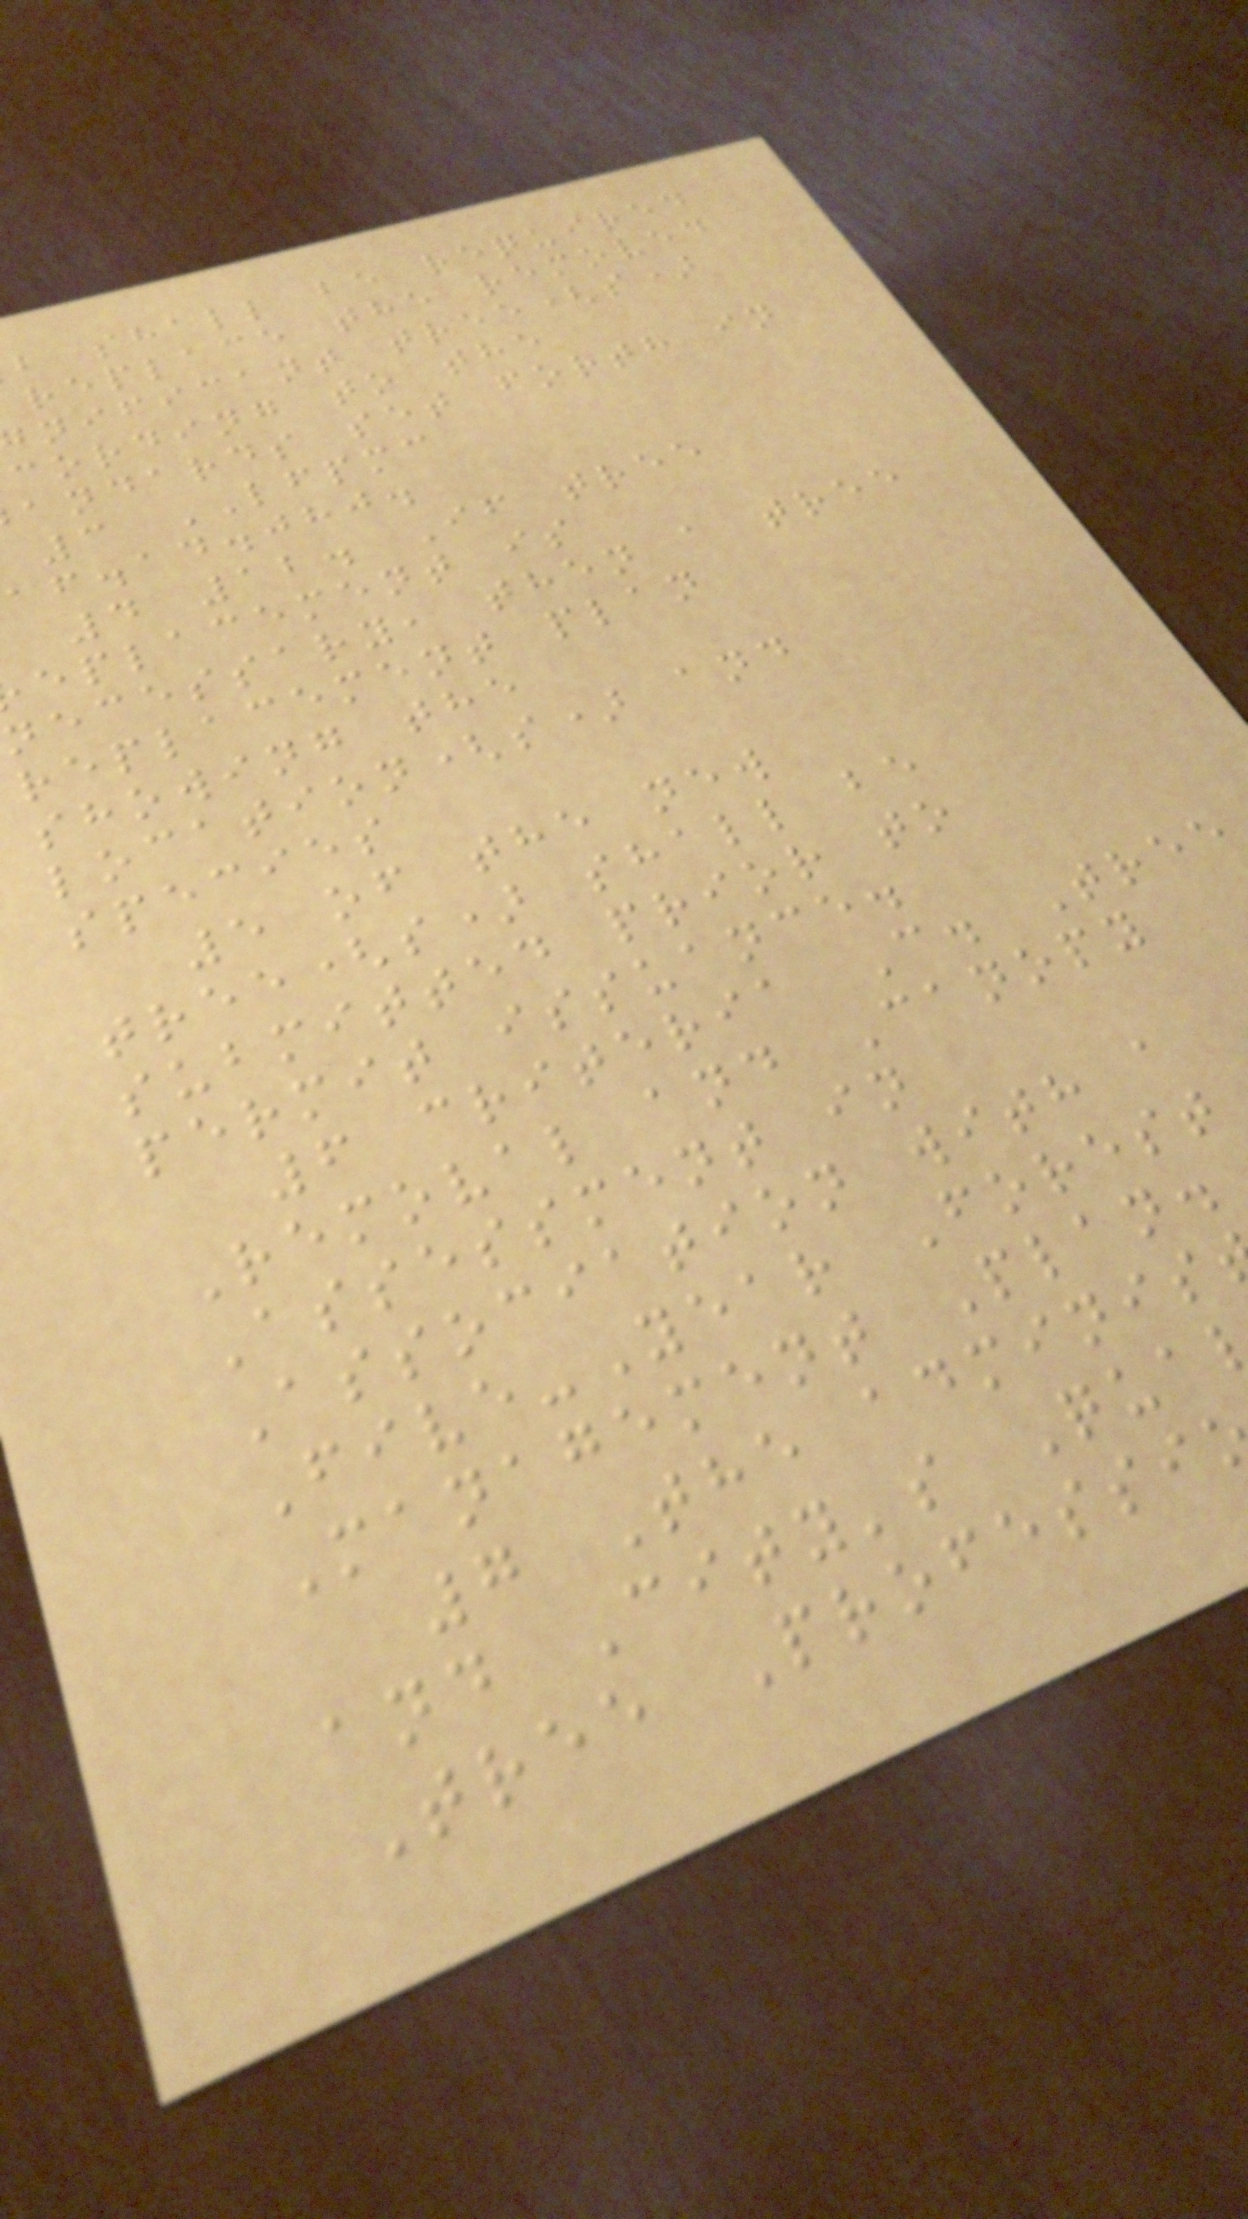b shall be required
replace the removed
nificant tree(s)
cording to the
andards set forth in
3 LFPMC
af.ad.jhj.
4 12. If tree
eplacement is
necessary, then a tree
replacement plan
showing the
location(s) and
species
5 of the new
tree(s) shall be
submitted prior to
permit issuance.
6 criteria C. Tree
Removal and Canopy
Assessment in
Association with a
Five-Year Forest
Management Plan.
7 The adminis
and City's Qua
Tree Professi
